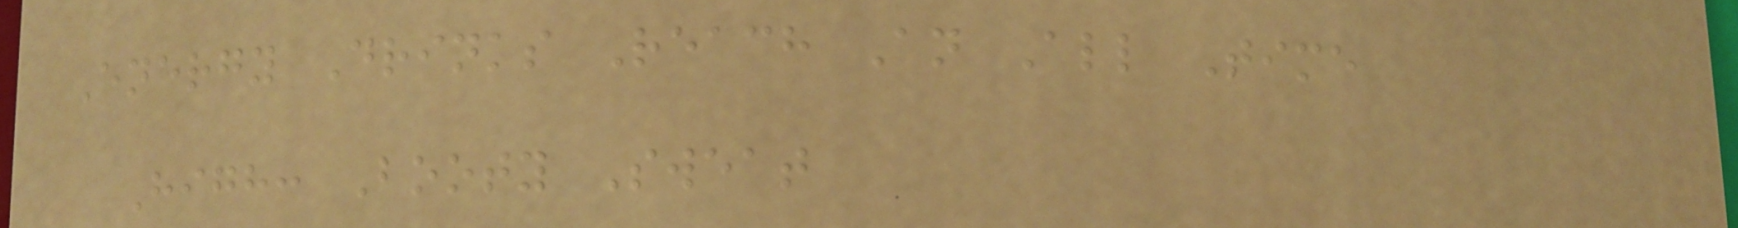Energy Drinks Reach An All Time
High: Booty Sweat
